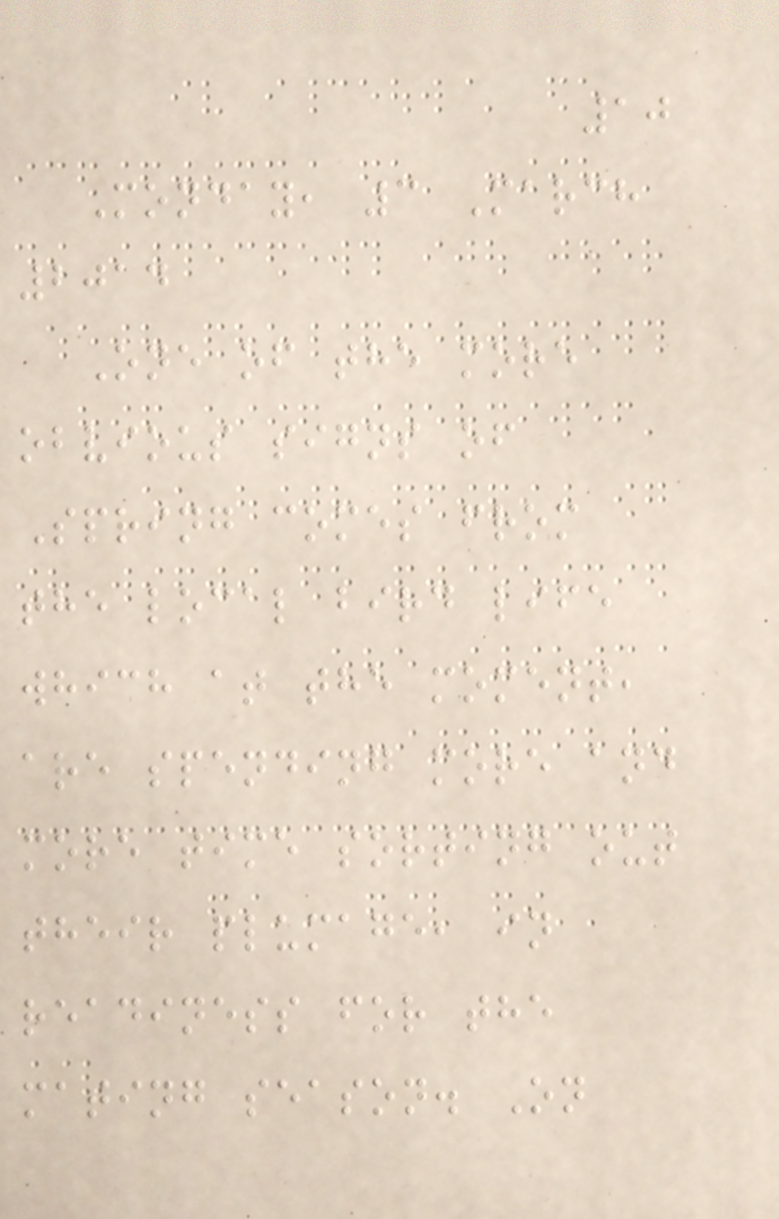10
Monday, 3 March
2014
One of the more
obvious signs of
Spring comes from
the local bird life
which at the moment,
are spending more and
more time sorting out
their plumage, in
readiness for the
mating season. On
